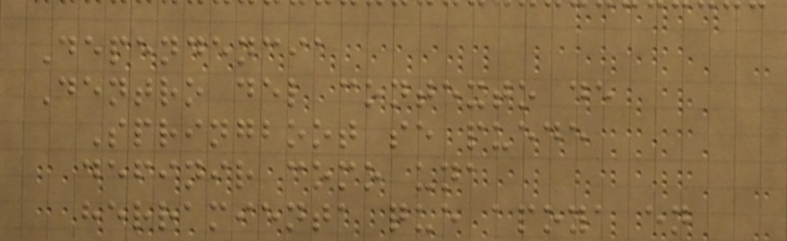Dependencia
Dentro del contexto de
Springboot se puede
definir como una
herramienta que apoya en
